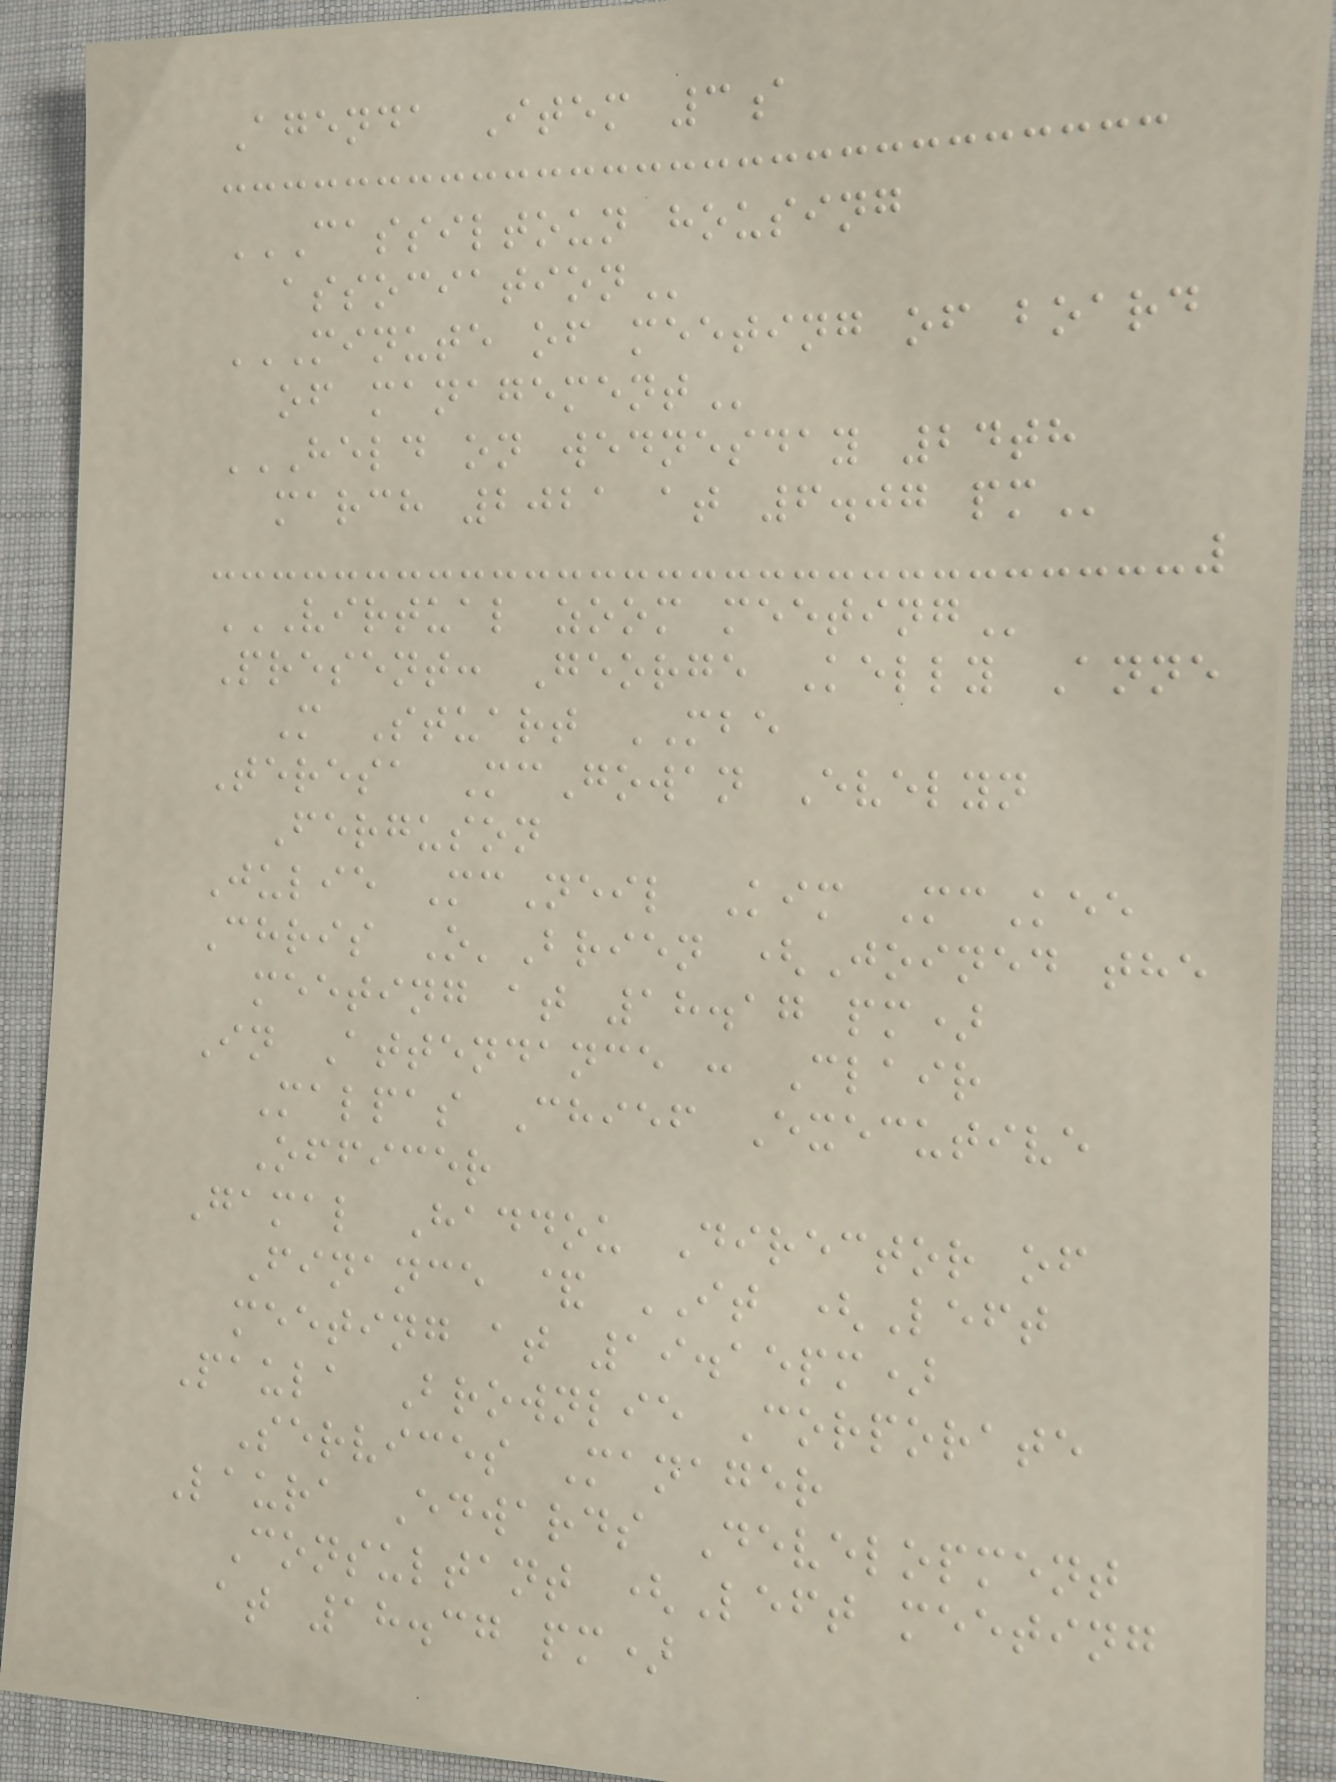Agenda Item 3a
CASSILTOUN HOUSING
ASSOCIATION
MINUTE OF MEETING OF BOARD
OF MANAGEMENT
HELD ON WEDNESDAY 24TH
MARCH 2021 AT 6.07 PM
VIRTUAL ZOOM MEETING
Present: George Kelly Anne
M Stuart MBE
Teresa McGowan Evelyn
Ferguson
Julie McNeil Kim McKee
Chris O'Brien (Joined the
meeting at 18.17 pm)
In Attendance : Clair
Malpas Chief Executive
Officer
Gamal Haddou Director of
Finance & IT (Left
meeting at 19.15pm)
Paula Brownlie Corporate
Services Manager
Laura Edwards Development
Consultant (Left meeting
at 18.37 pm)
